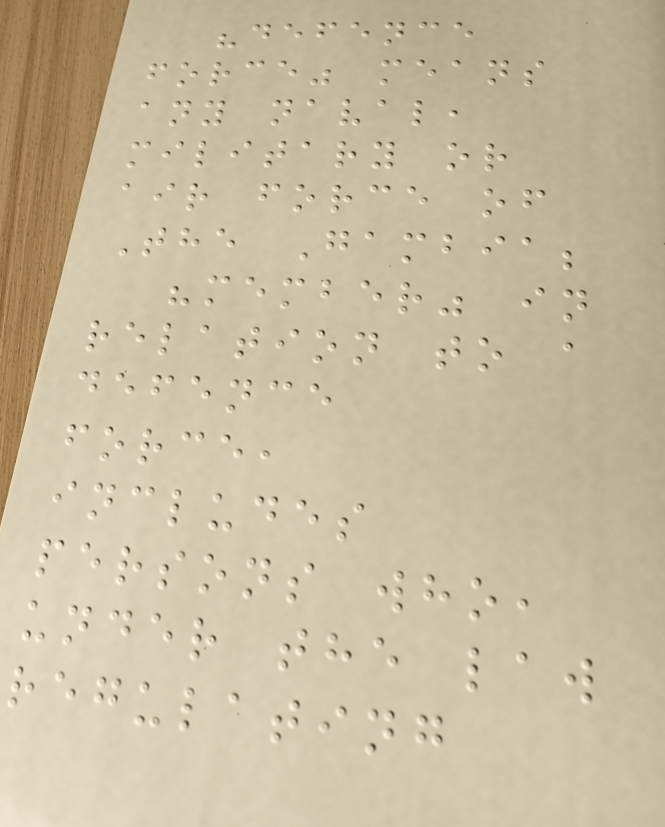"defence
force" means
any naval,
military or
air force of
The Gambia;
"member" in
relation to a
defence
force,
includes
persons who,
under the law
regulating
